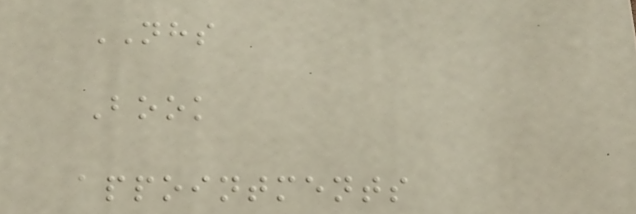NHS
Book
appointments
